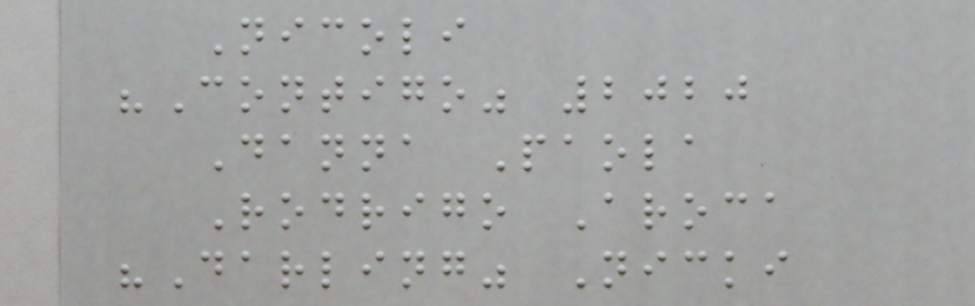Nicoli
"Contigo" 2020
Danna Paola
Rodrigo Aroca
"Darling" Nicki
